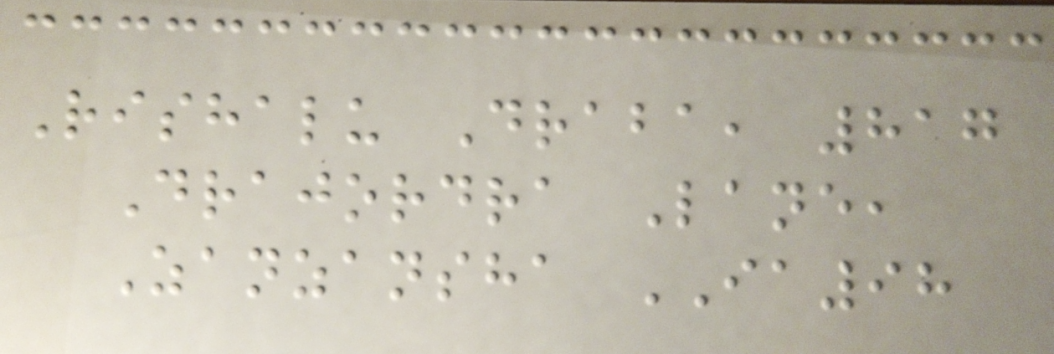Rishalu Draba, 817
Drajordra Lane,
Zanzansha IA98
